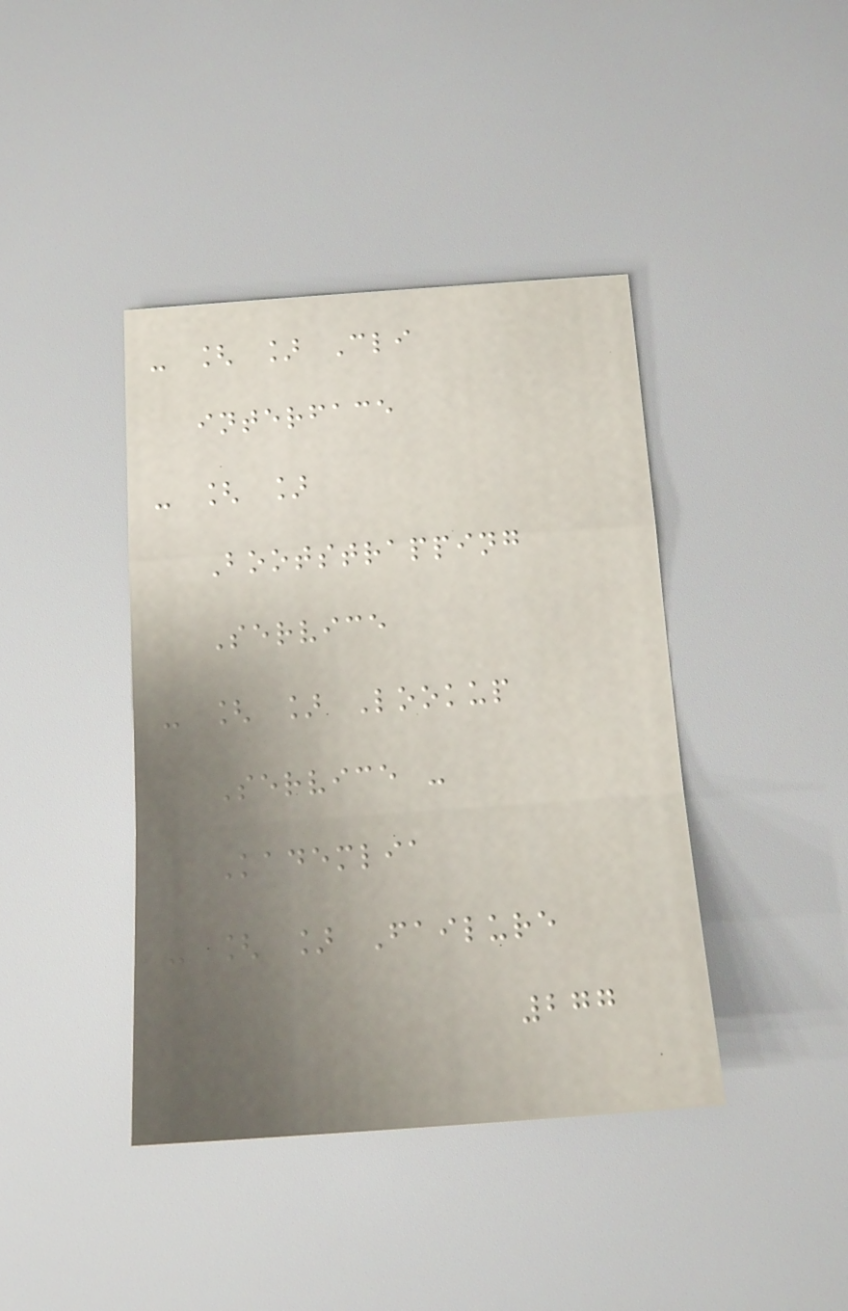- [ ] Cli
interface
- [ ]
Bootstrapping
Service
- [ ] Lookup
Service -
Kademlia
- [ ] Failure
277
